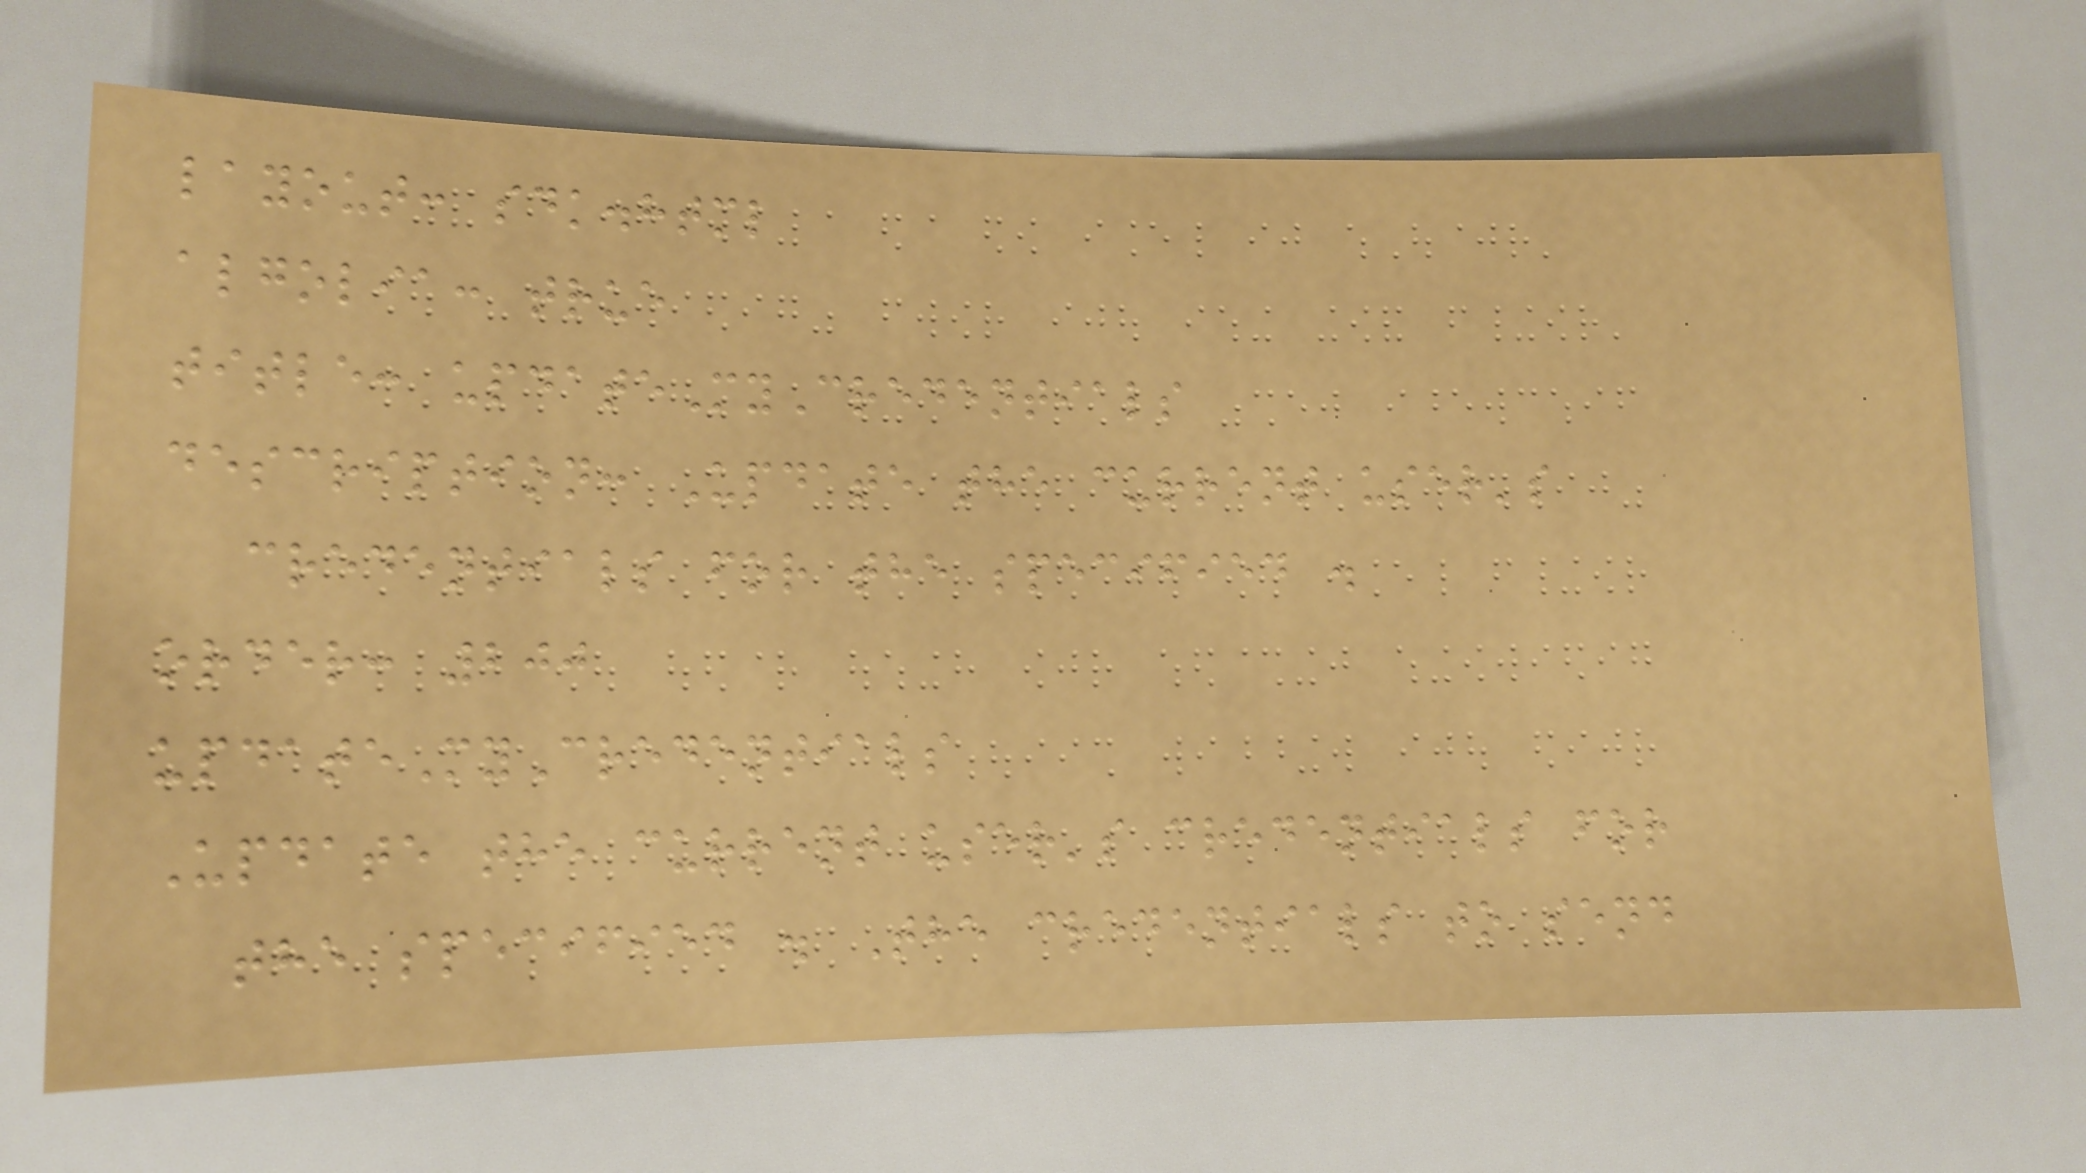layout: sdk.html
algolia: true
title: updateMyCredentials
description: Update the current user's
credentials for the specified .
order: 200
updateMyCredentials
Update the current user's credentials for
the specified . The credentials to send
